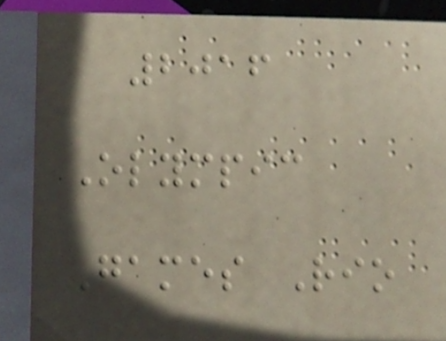2016
Olympic
Games Rio
